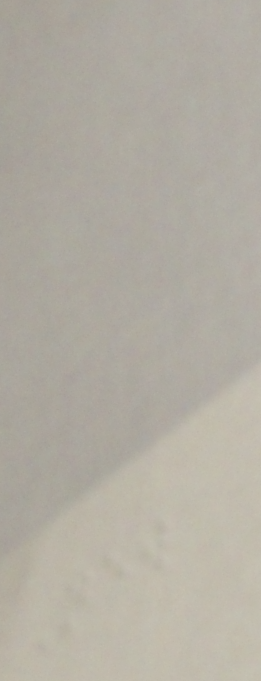New
